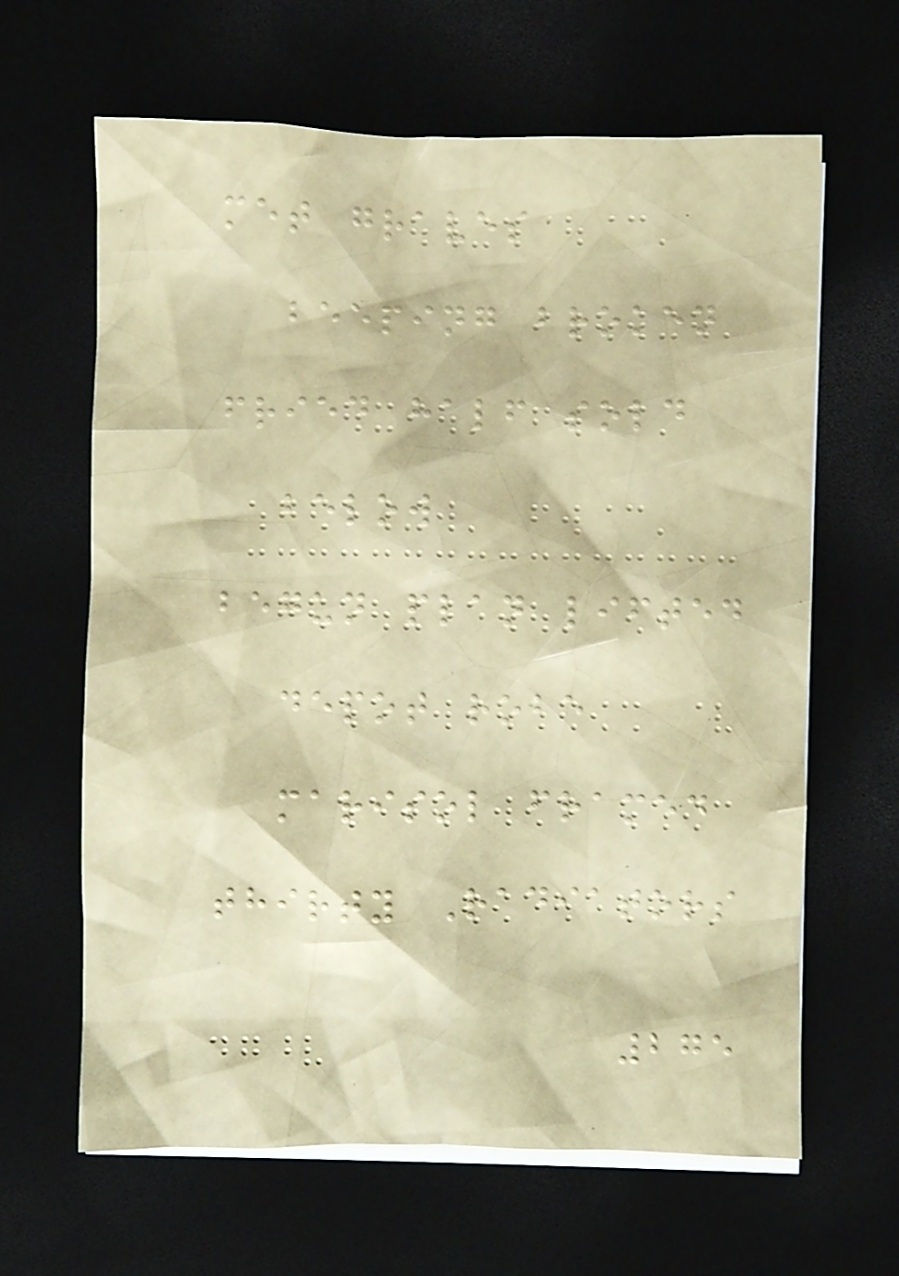met graves
beeping broken
fried half sold
below
begun plan lifted
depot robe
marisol framed
thirty Radiators
275
